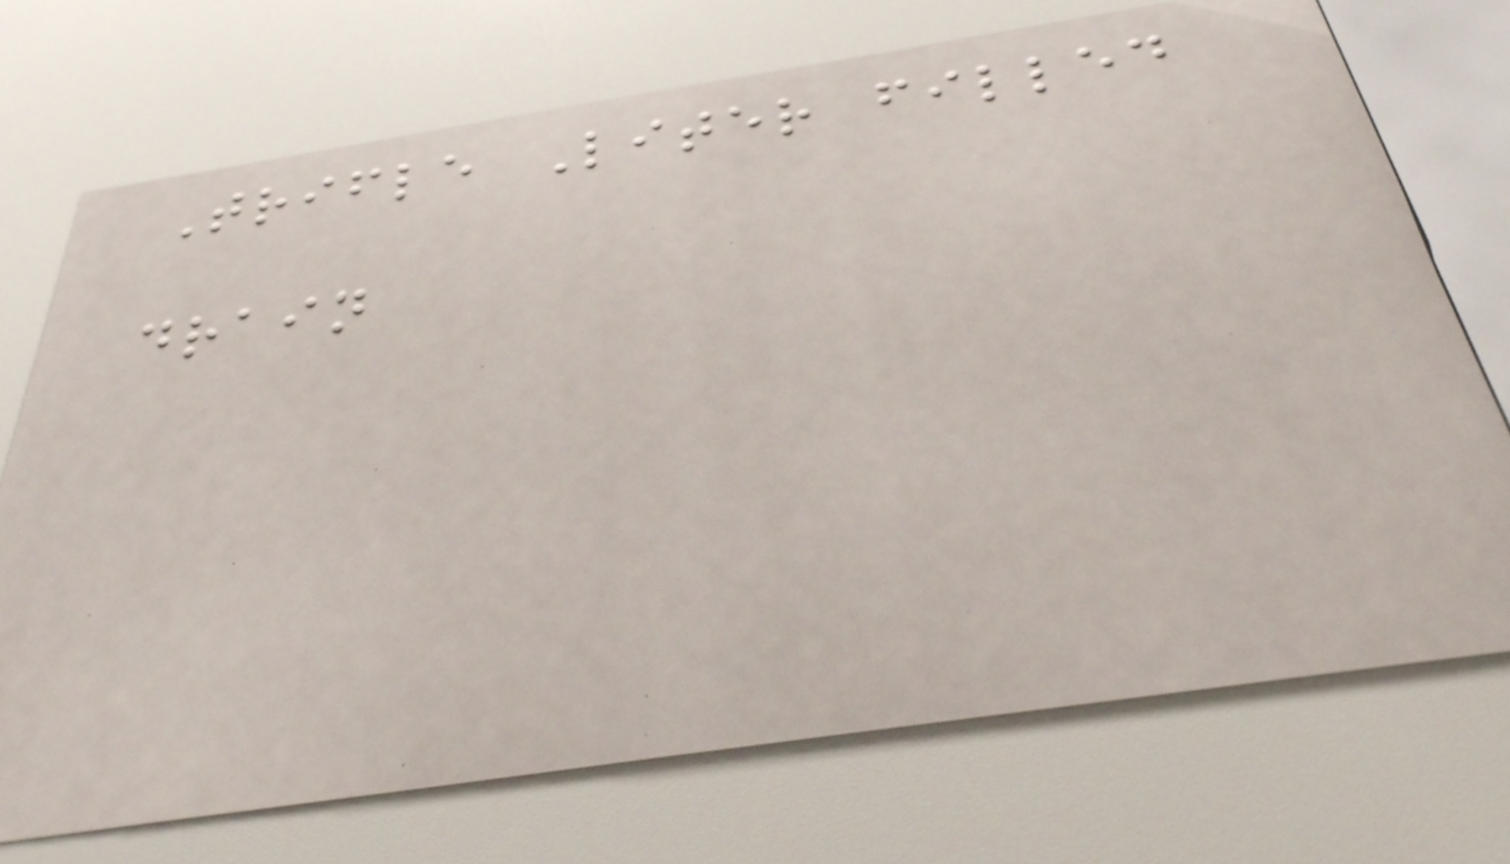Trifle Liter filled
drain
